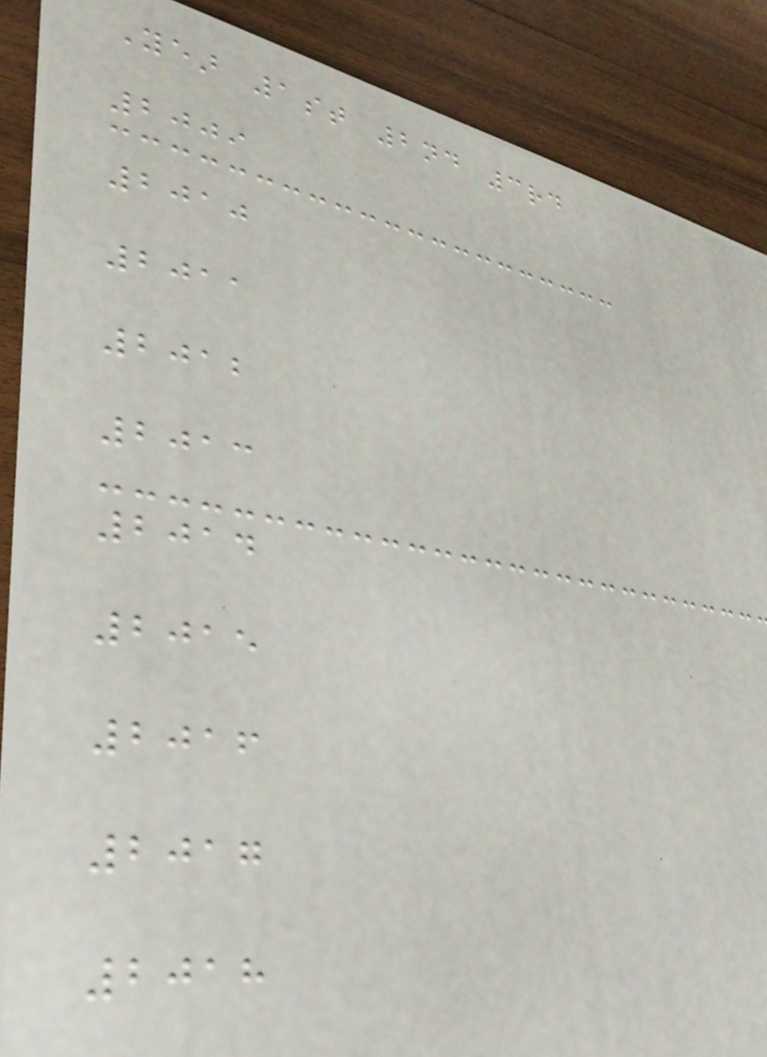Year 1st 2nd 3rd
2009
2010
2011
2012
2013
2014
2015
2016
2017
2018
